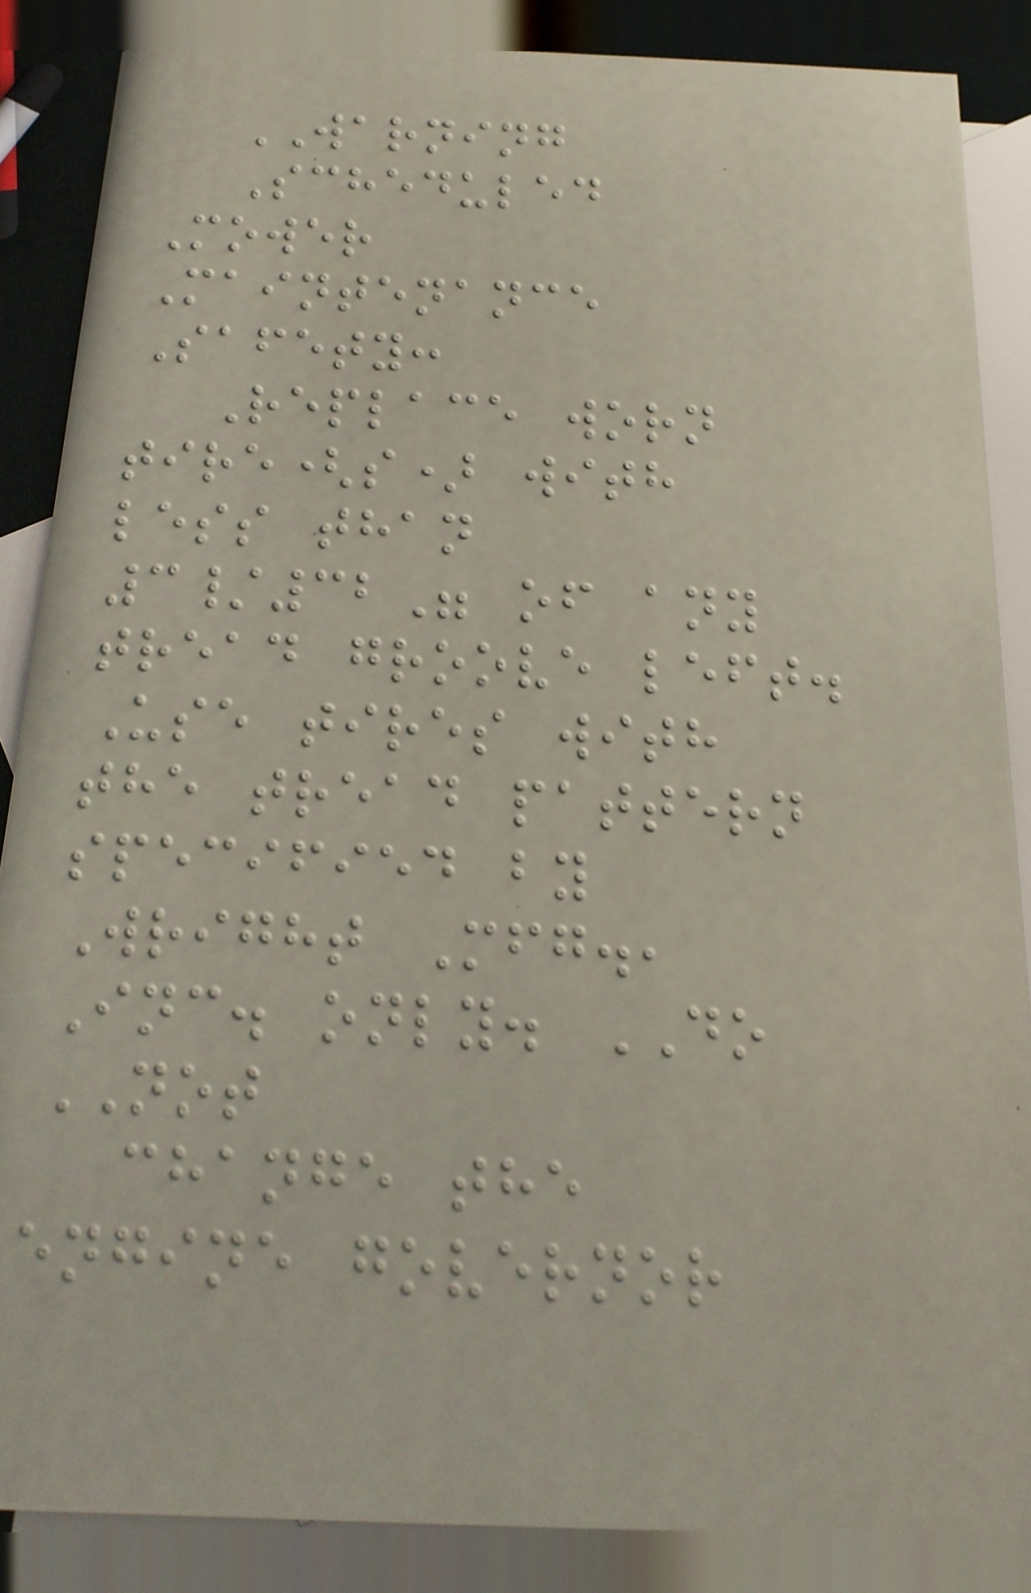WARNING
Scheduled
Mower
Maintenance
Safety:
Replace worn
tire(s) with
less than
3/32" of any
tread groove left.
Use tires with
the tread pattern
specified by
Wright Mfg.,
Inc. only. DO
NOT
change the
engine governor
